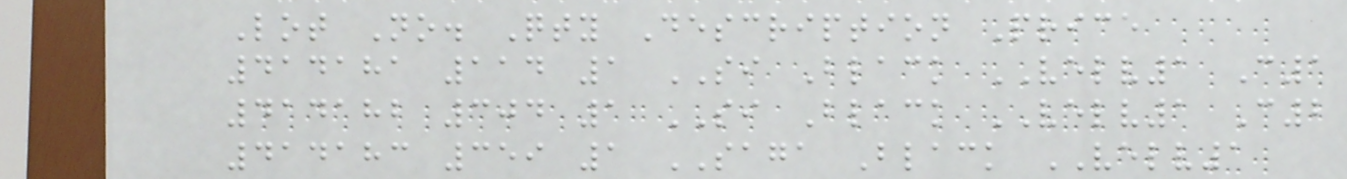Lot No. Qty Description Price
414181 114 1 SI Black VELV1 C1
414182 304 1 SI Black VELV1 C2
414183 359 1 SAGA Black VELV1
